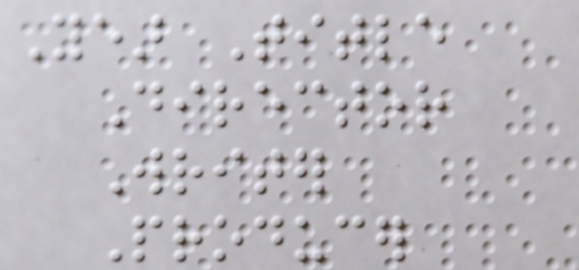Year Title
Director
Writer
Producer
